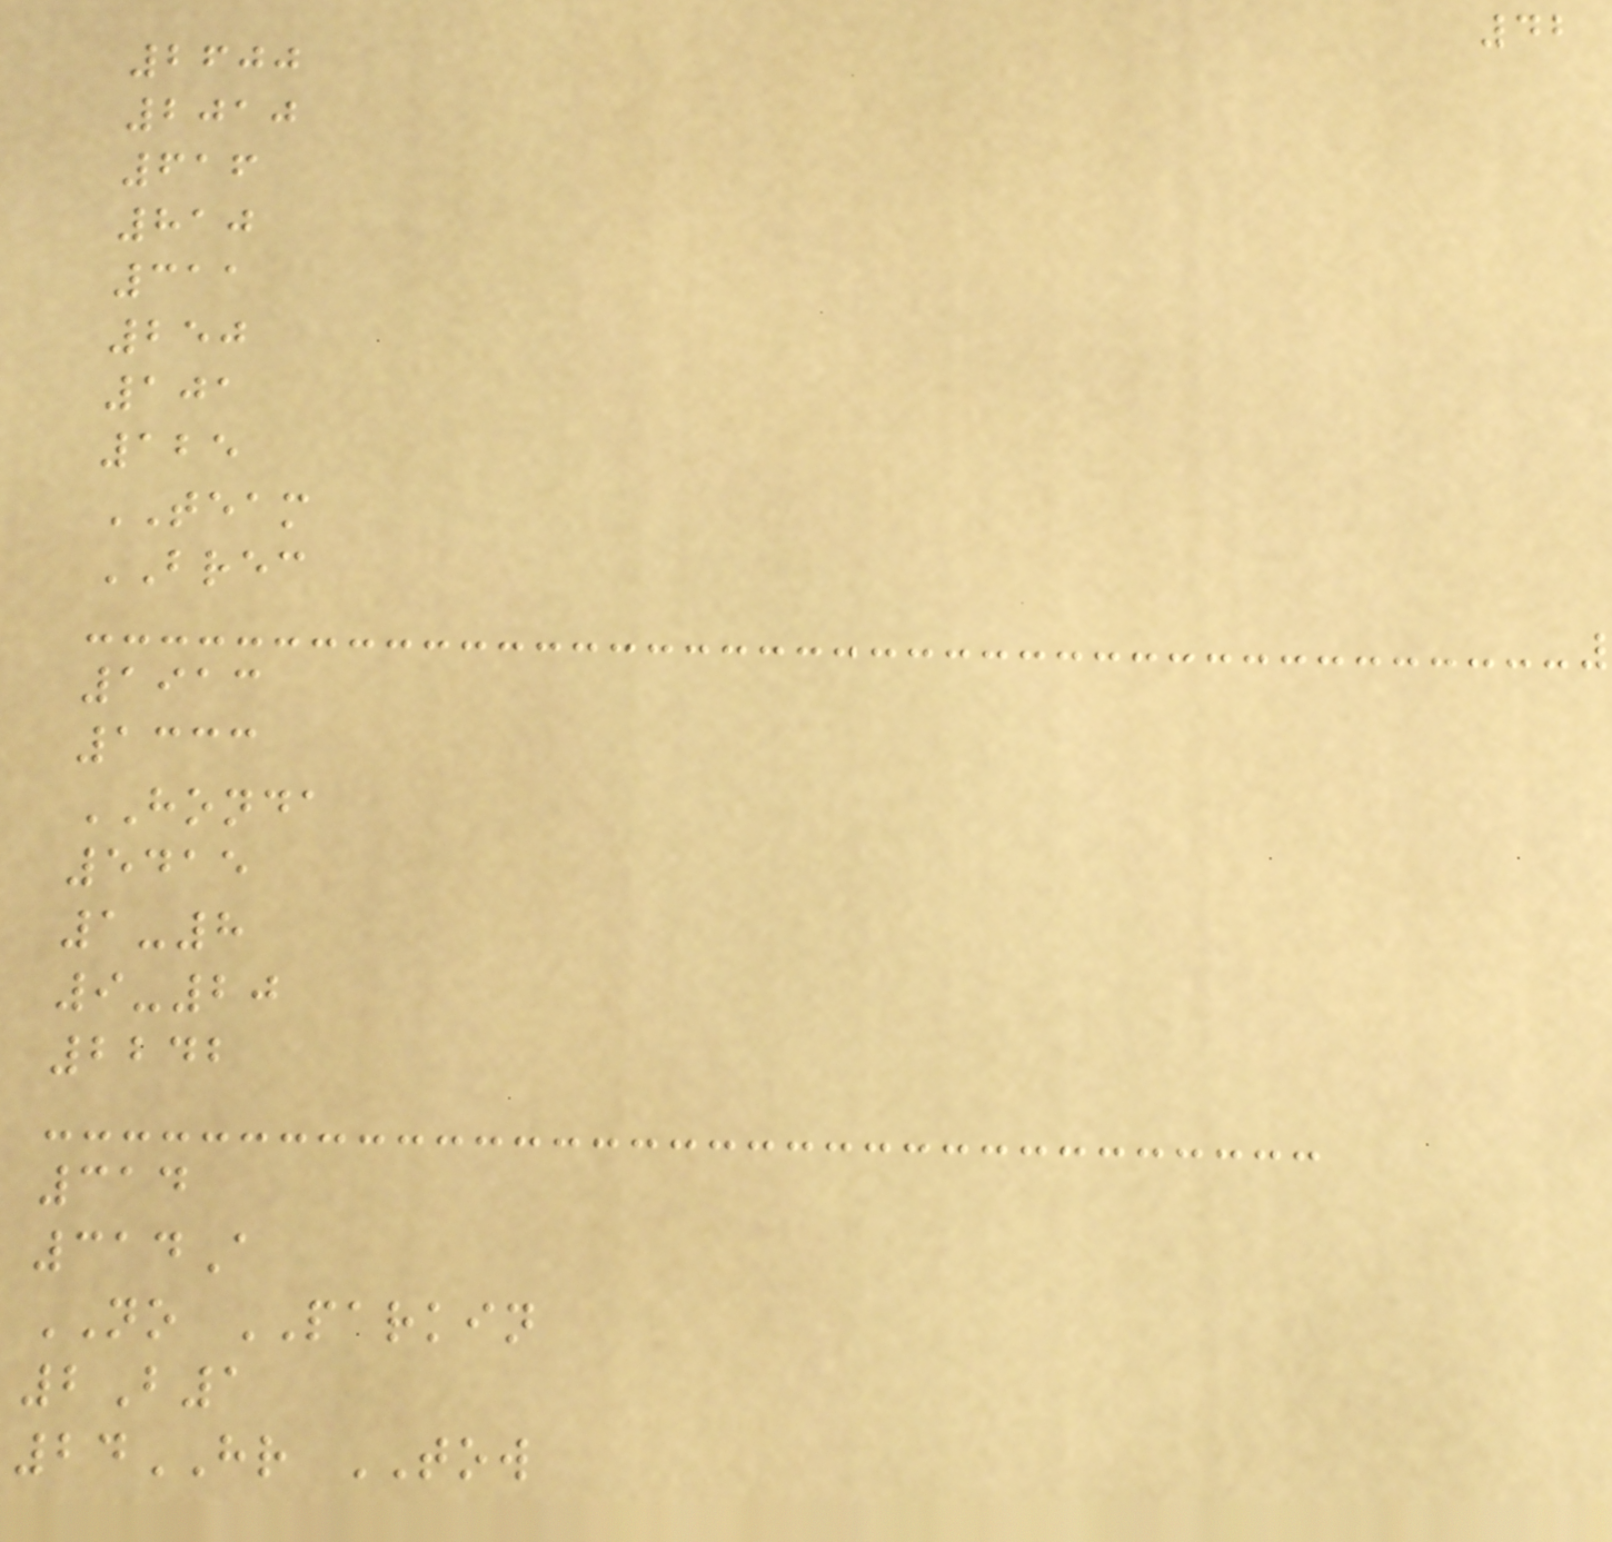42
2600
2010
616
810
311
250
101
125
TEAM
BREC
1913
1333
HONDA
5415
1-8
9-20
2242
314
314A
NO PARKIN
2B1
24HR TOW
